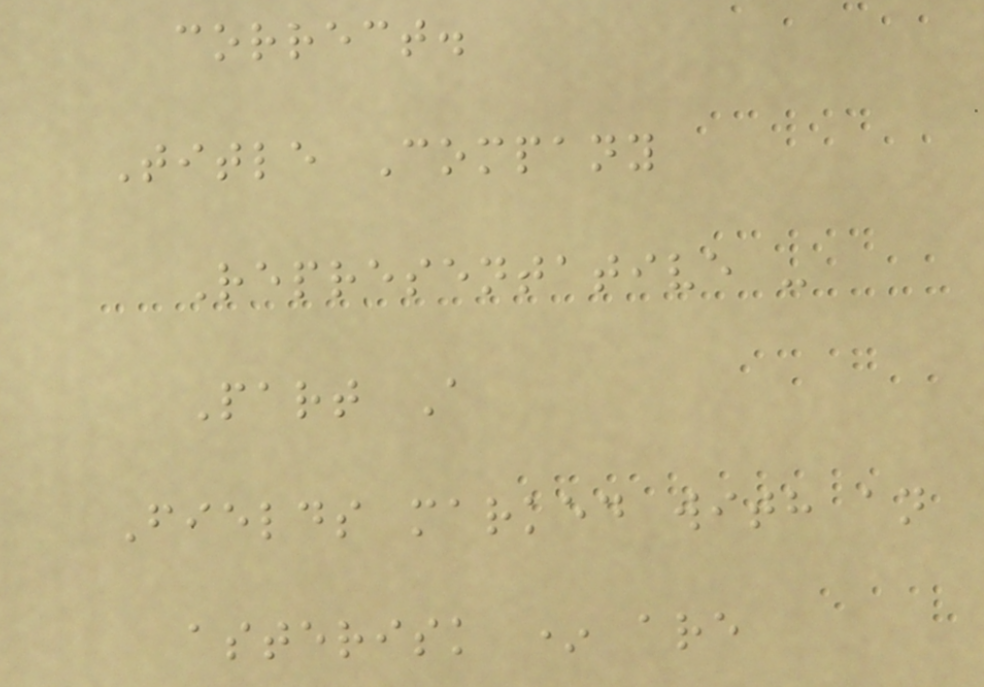correct.
Title Company
Representative -
Part A
Fields marked with an
asterisk * are
